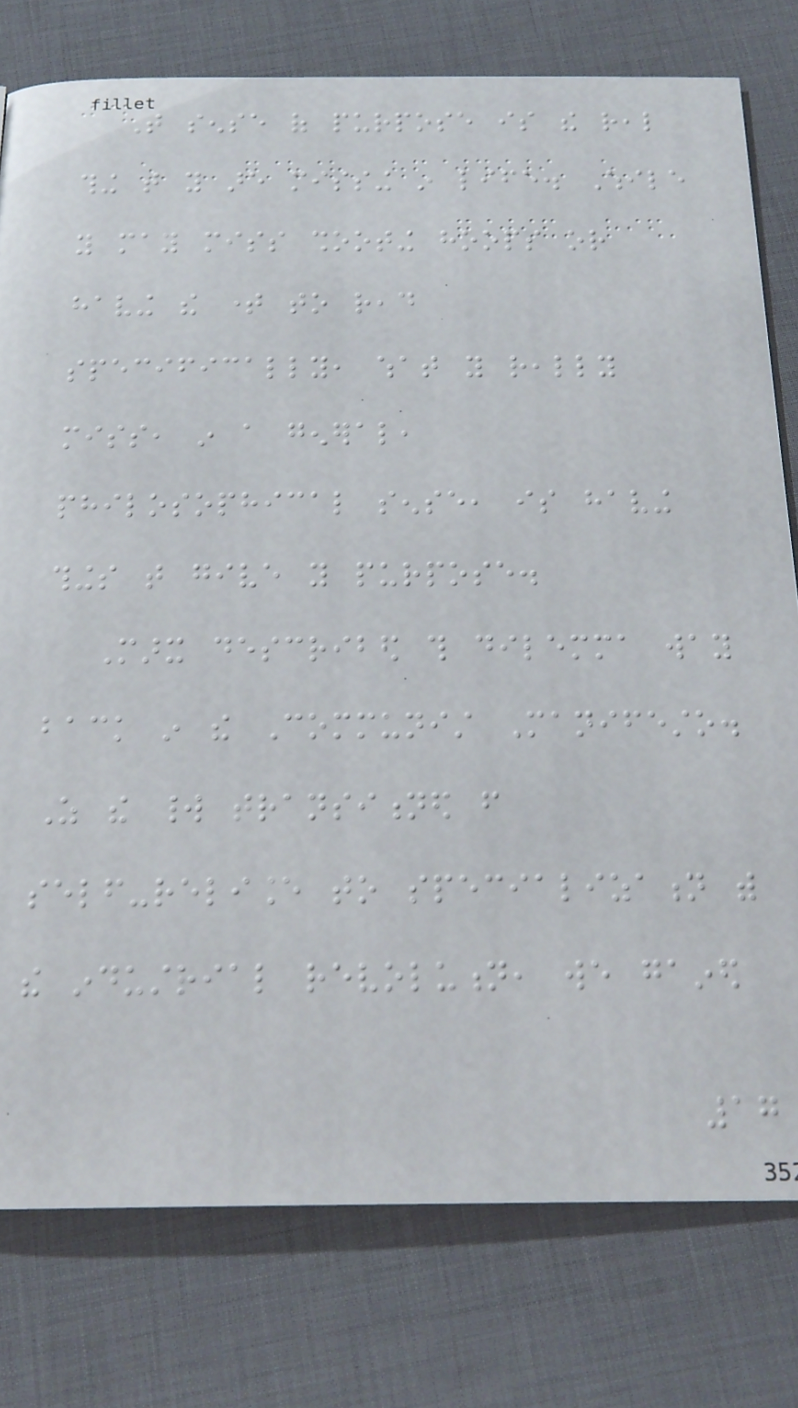That sense of purpose is the real
thing that you are missing in life. While
you may miss shooting hoops or
having the time to read
specifically, what you really
miss, in a general,
philosophical sense, is having
things that give you purpose.
Marx described this dilemma way
back in the Communist Manifesto.
As the world transitioned from
self-reliance to specialization with
the industrial revolution, we gained
17
